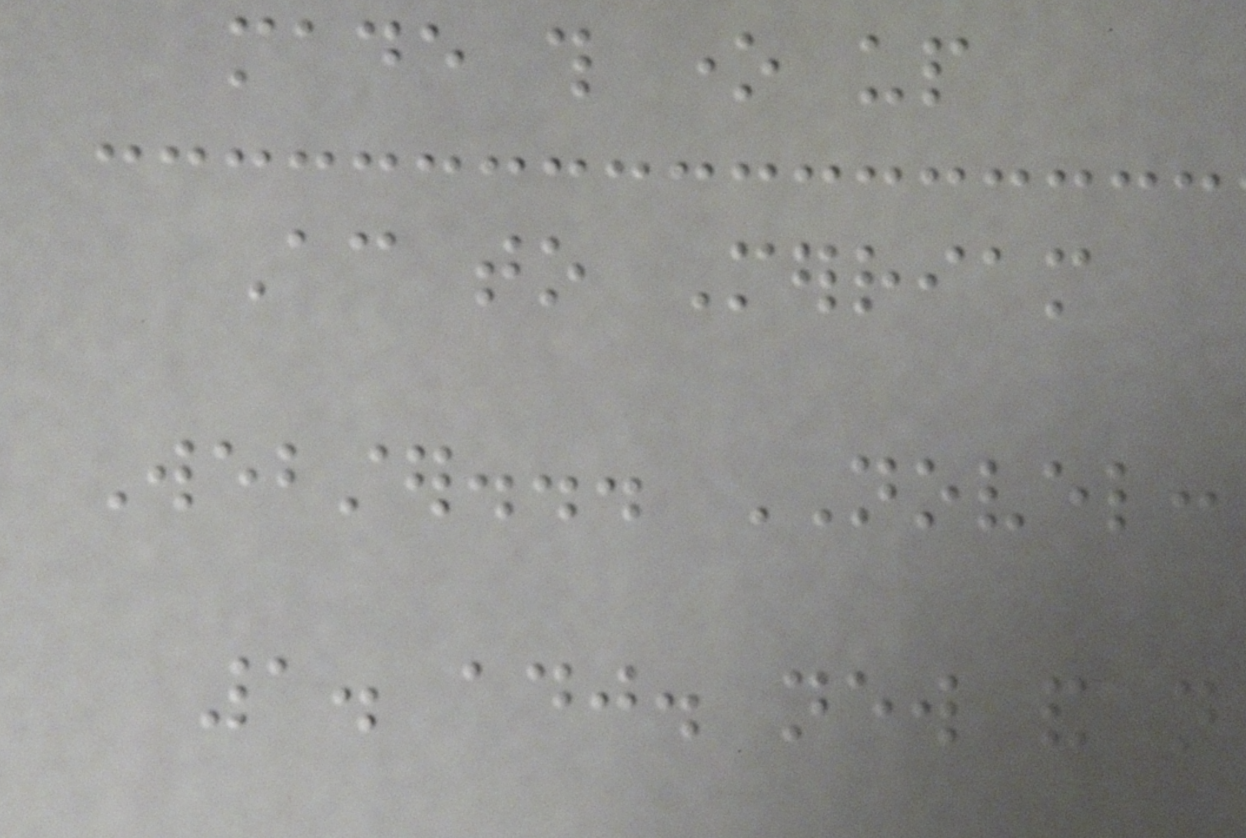made this one up
According to Merriam
Webster... NOVEL:
1. adj. new and not
